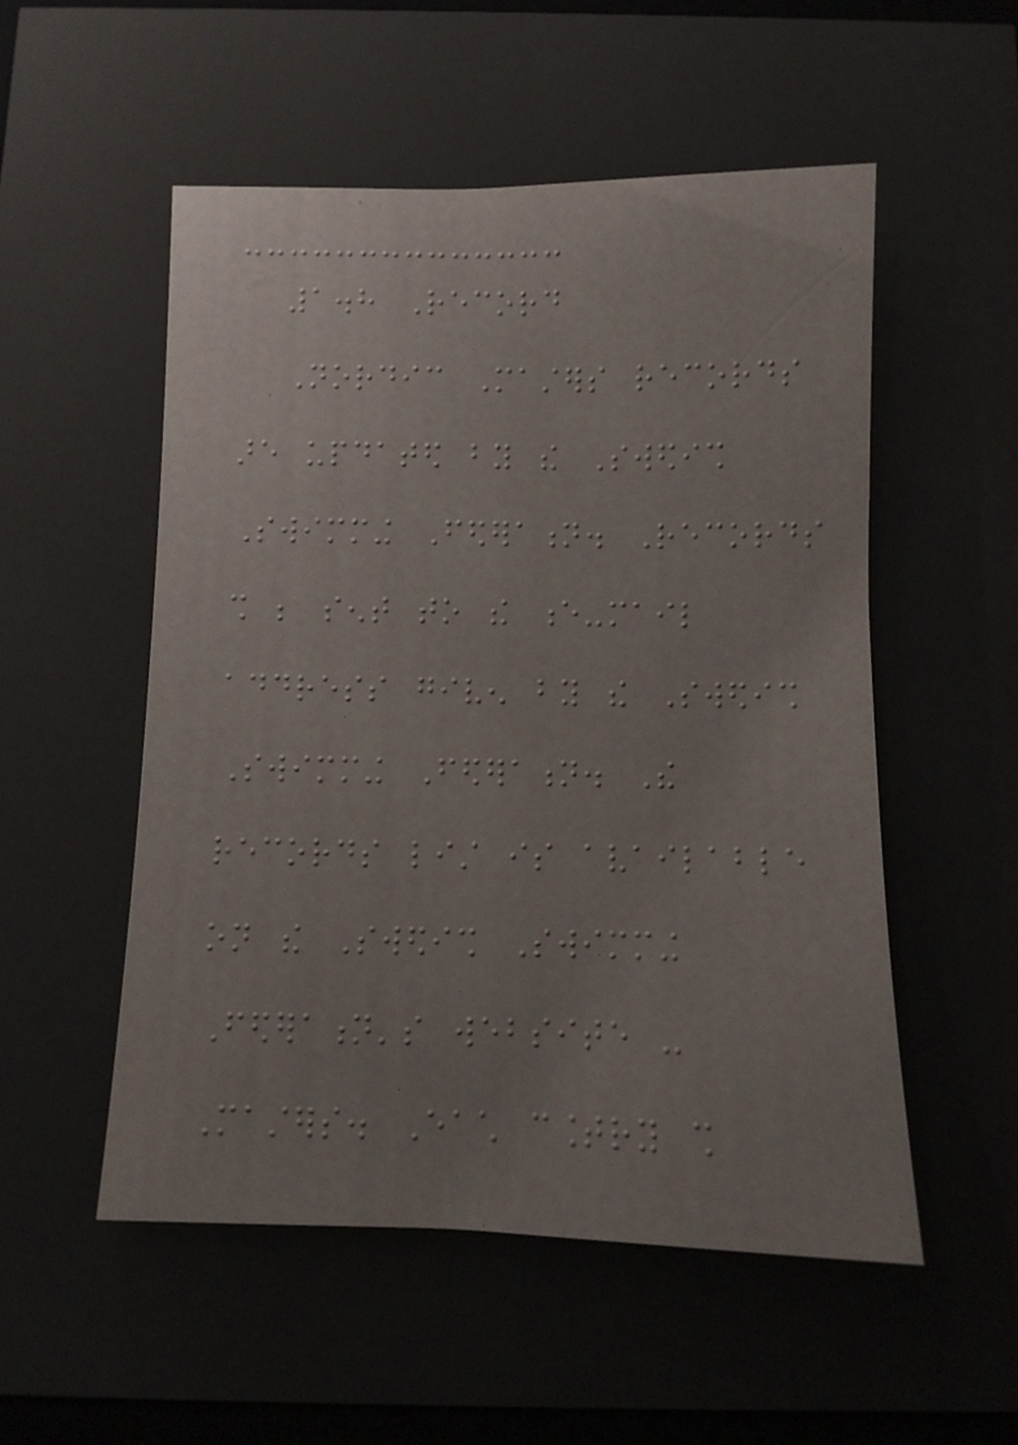1.8 Record
Nordic Masters records
are updated by the Swedish
Swimming Federation. Records
shall be sent to the e-mail
address given by the Swedish
Swimming Federation. The
records list is available
on the Swedish Swimming
Federation's website -
Masters. Each country shall
